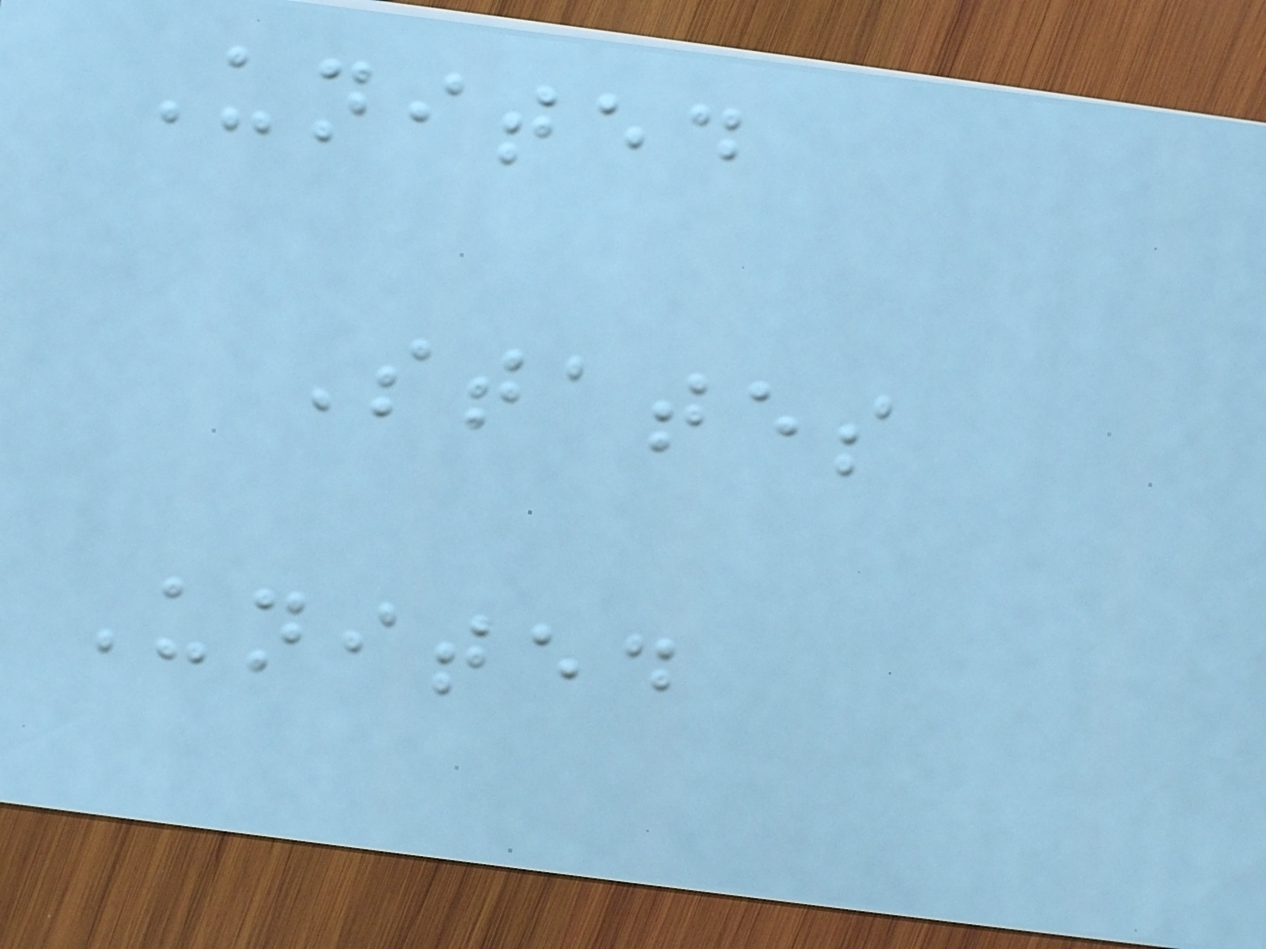United
States
United
